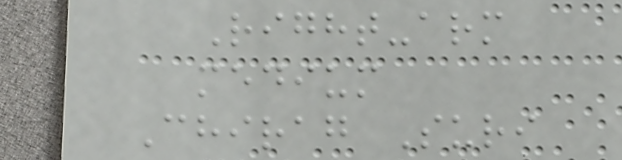Right-arm
medium
Chirag Suri
